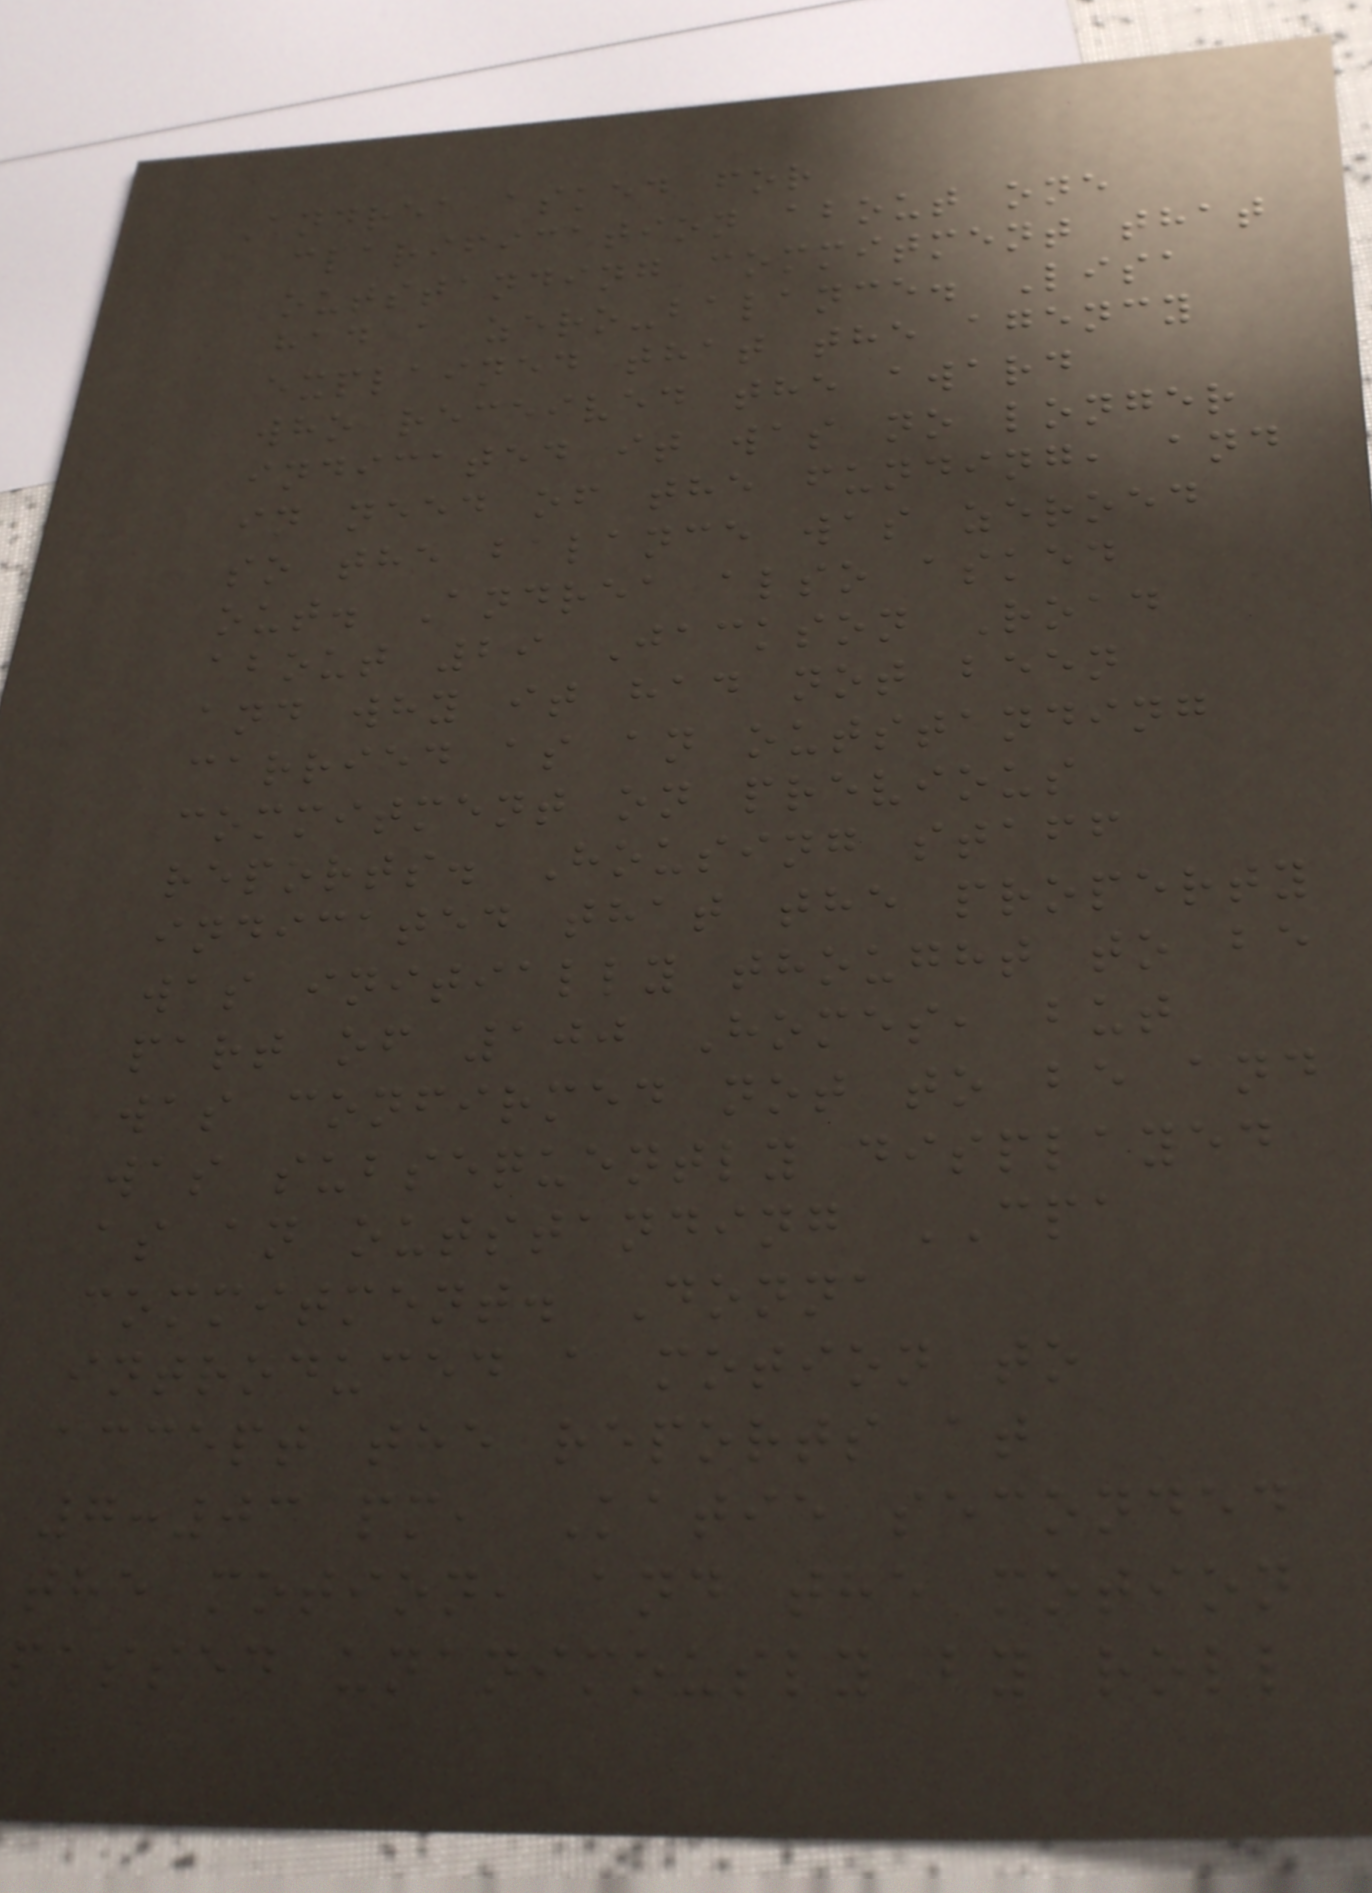Andrea asked for
clarification about one
outstanding commitment that
had a zero-balance. Lisa
explained that the agency
who received the award
indicated it was no longer
in need of the funding, and
so the balance was zeroed
out. Andrea also asked
about 29 Jackson Road
and why it had not been
carried as an outstanding
commitment on previous
reports. Housing staff
indicated that the property
was initially thought to be
part of 100 Homes, but
was confirmed not to be and
was subsequently displayed
as an outstanding CPA
commitment. Donna
introduced a motion to
accept the reports at
7:03 pm, Katie seconded
the motion, and the motion
passed unanimously by roll
